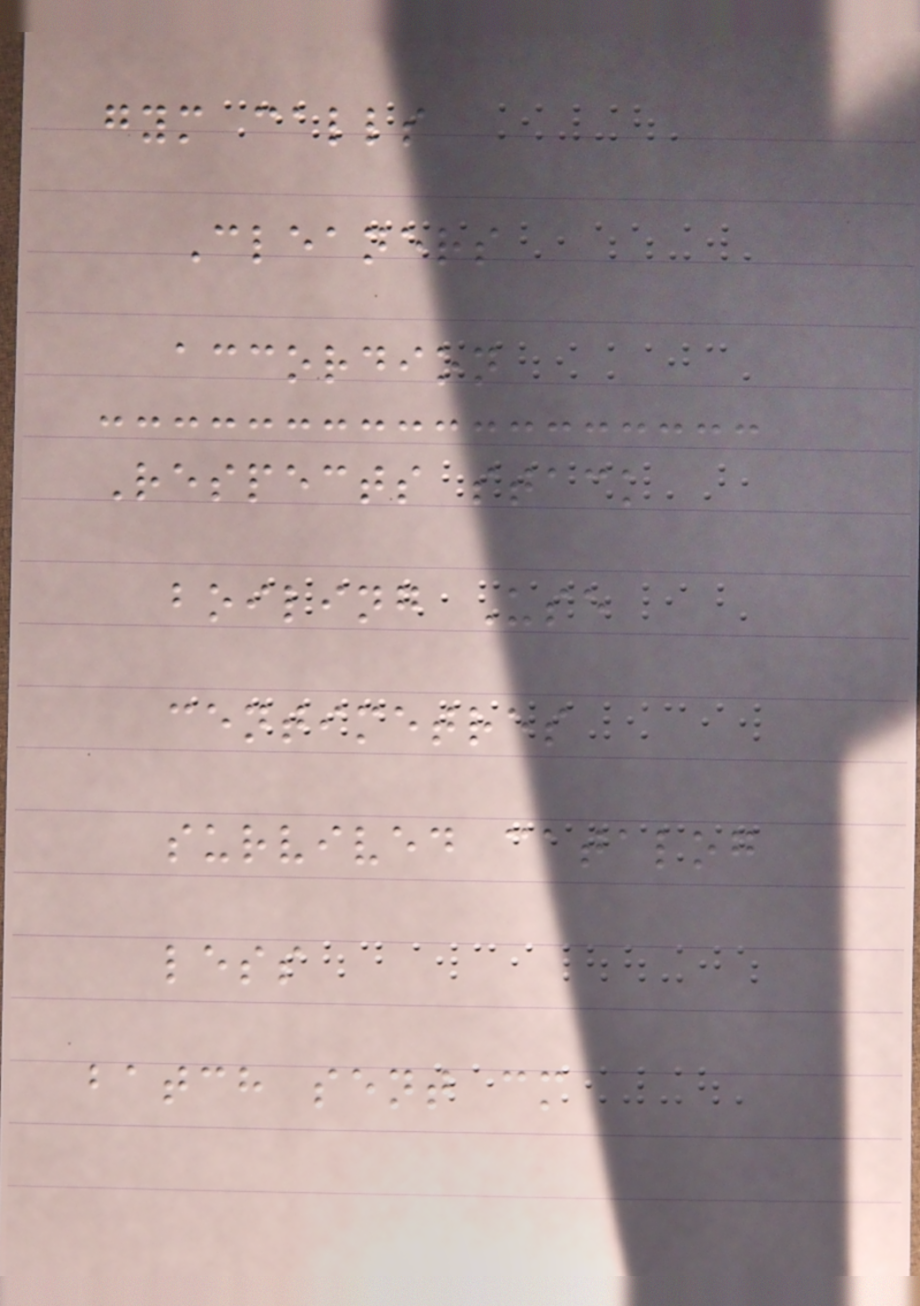gym calls
Cleaners
accordion
Respects stack
boiling Use
centimetres
survived catalog
less
batch sent cm
